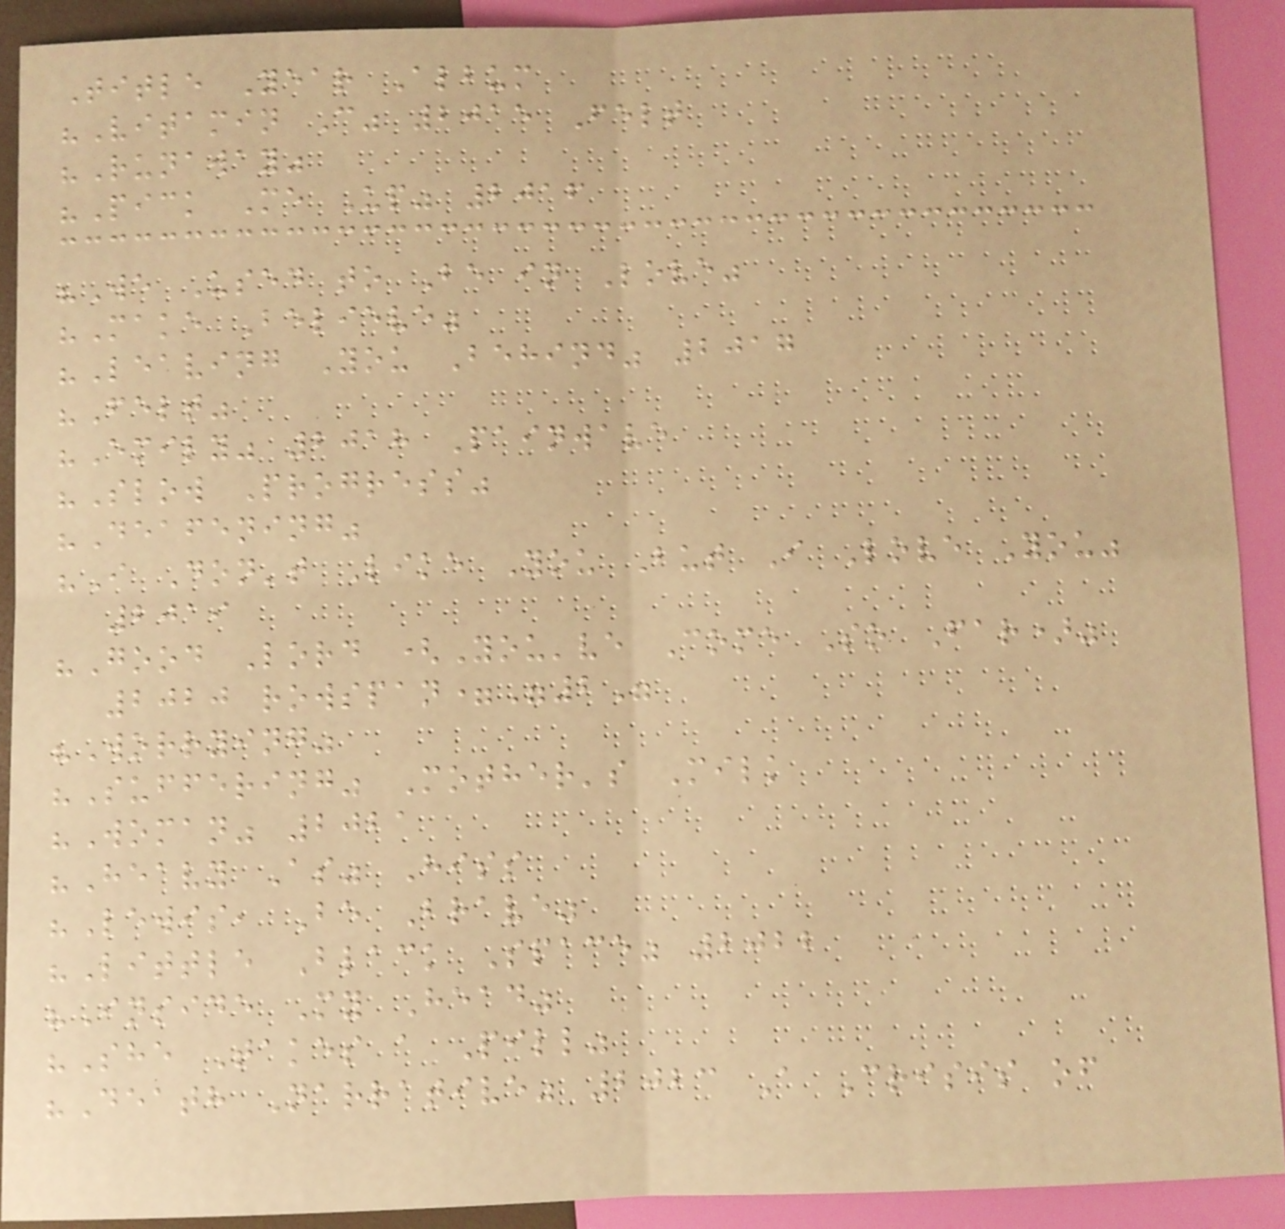Title Year Album
"Vitamin C" 2015 Felt
"Runaway"
"Pick Me Up" 2016
"We Used to Be in Love"
"Make Believe"
"Leaving You Behind" 2017
"Felt"
"Emily" 2018 Painwave
"Slow Progress"
"Deafening"
"I Don't Like You But I Love You"
2019
"Good Lord (You've Come So Far)"
2020 rowspan="2"
"Worrying"
"Suffering" Mother's Milk
"Woman" 2021
"Heavy As" Hiss
"Lewis, Be Brave"
"Little Black Space" 2022
"Inside My Head"
"She Takes a Pill"
"Death Narrative" 2023 A Crisis of
